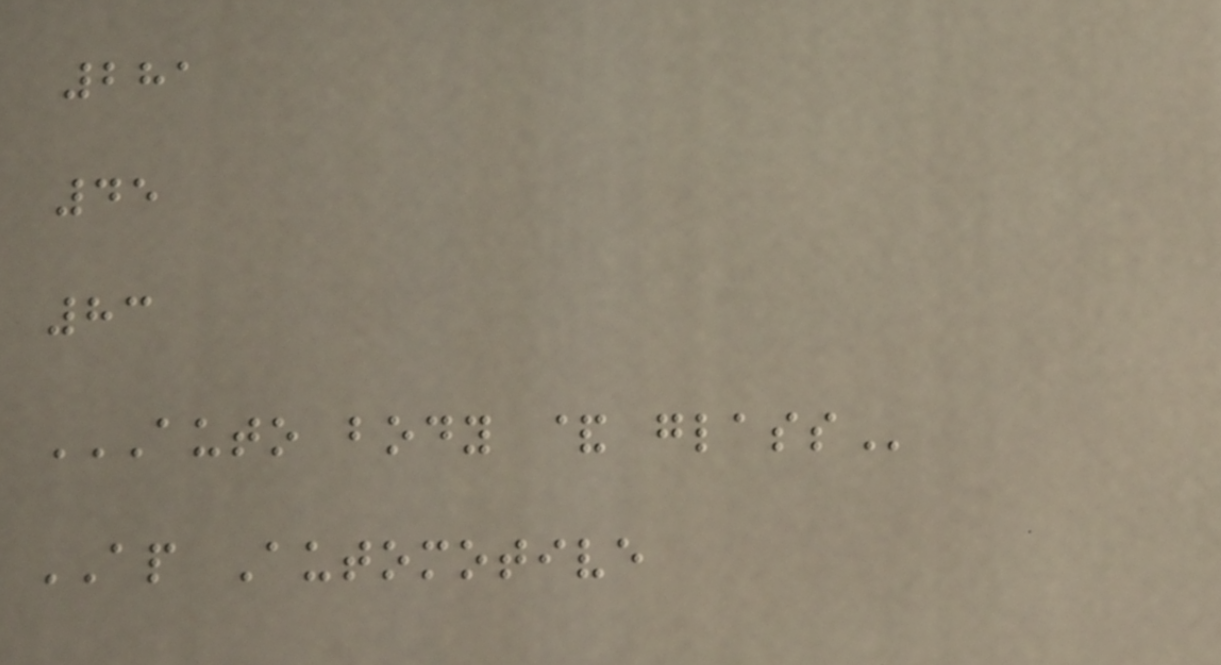281
45
83
AUTO BODY & GLASS
AP Automotive
